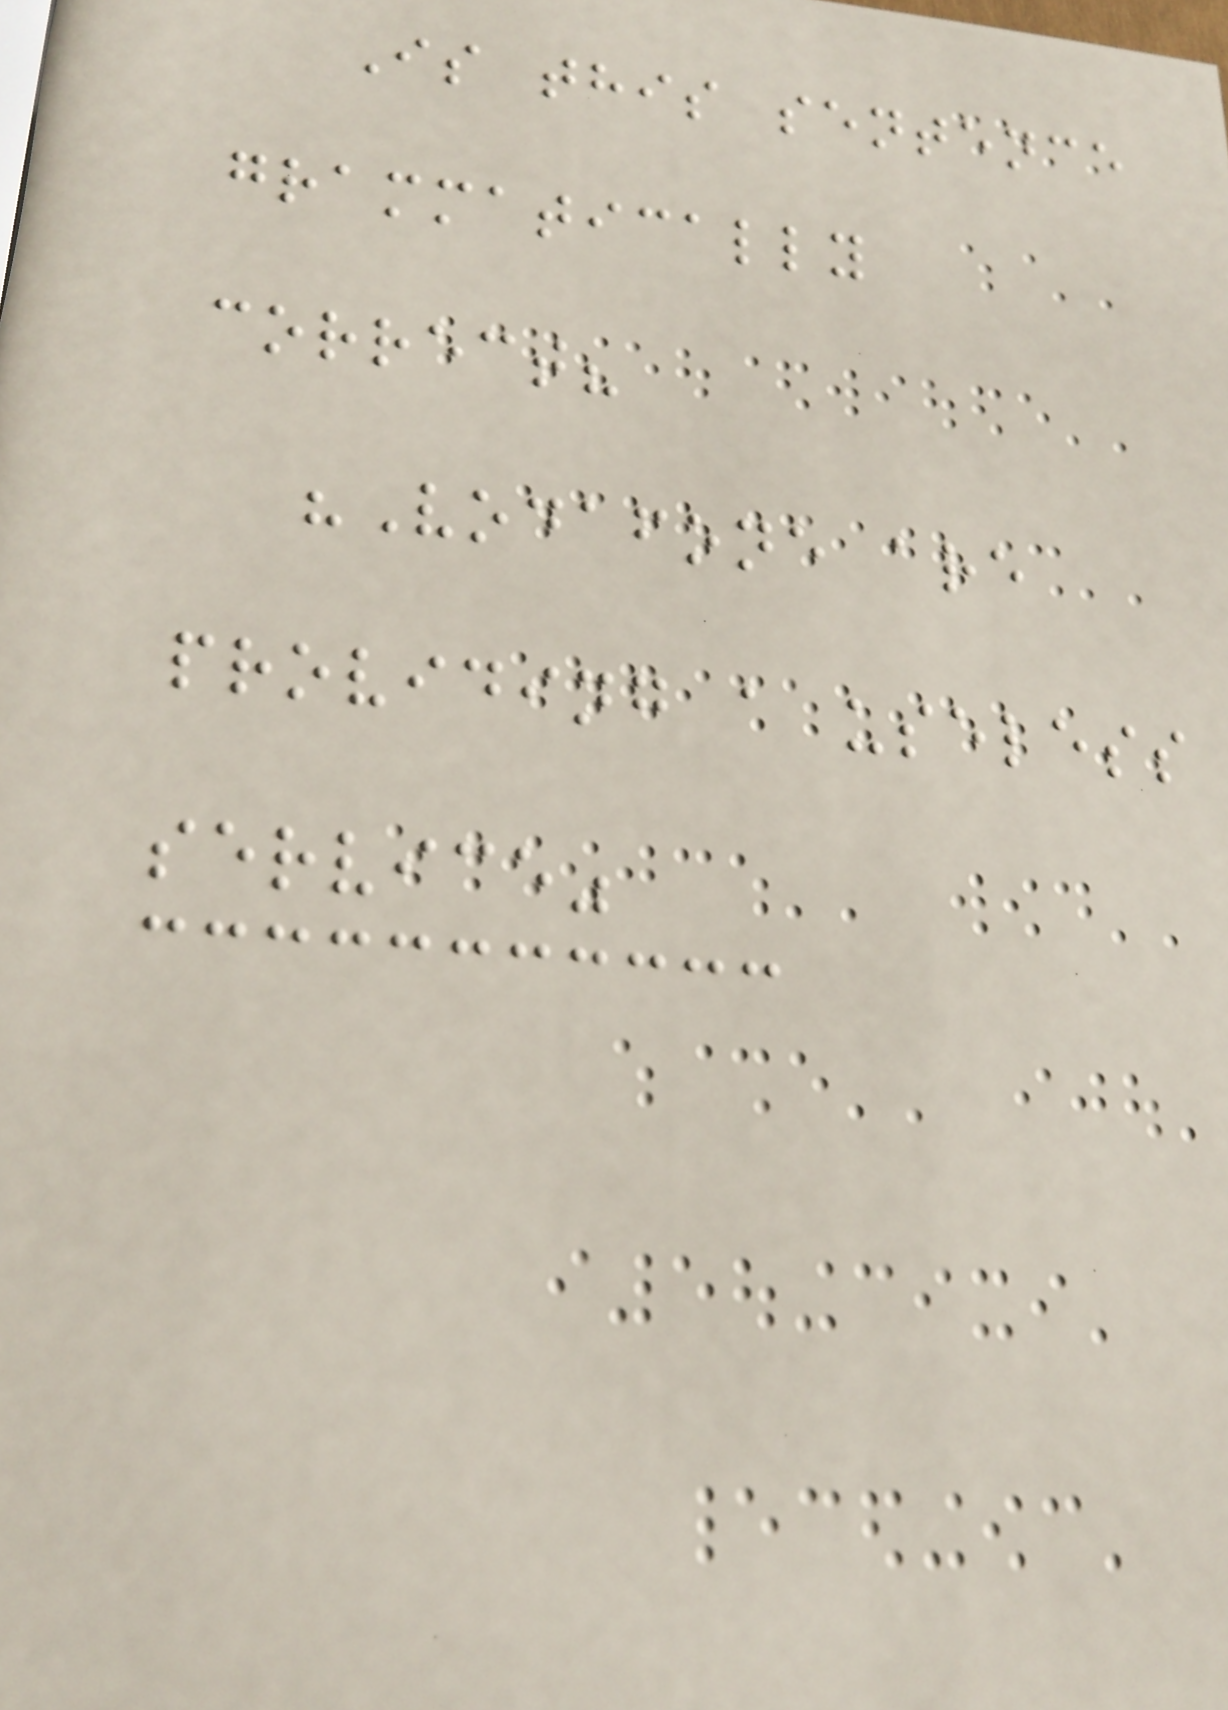Is this sentence
grammatically
correct?
"Vodafone are
providing a useless
service"
